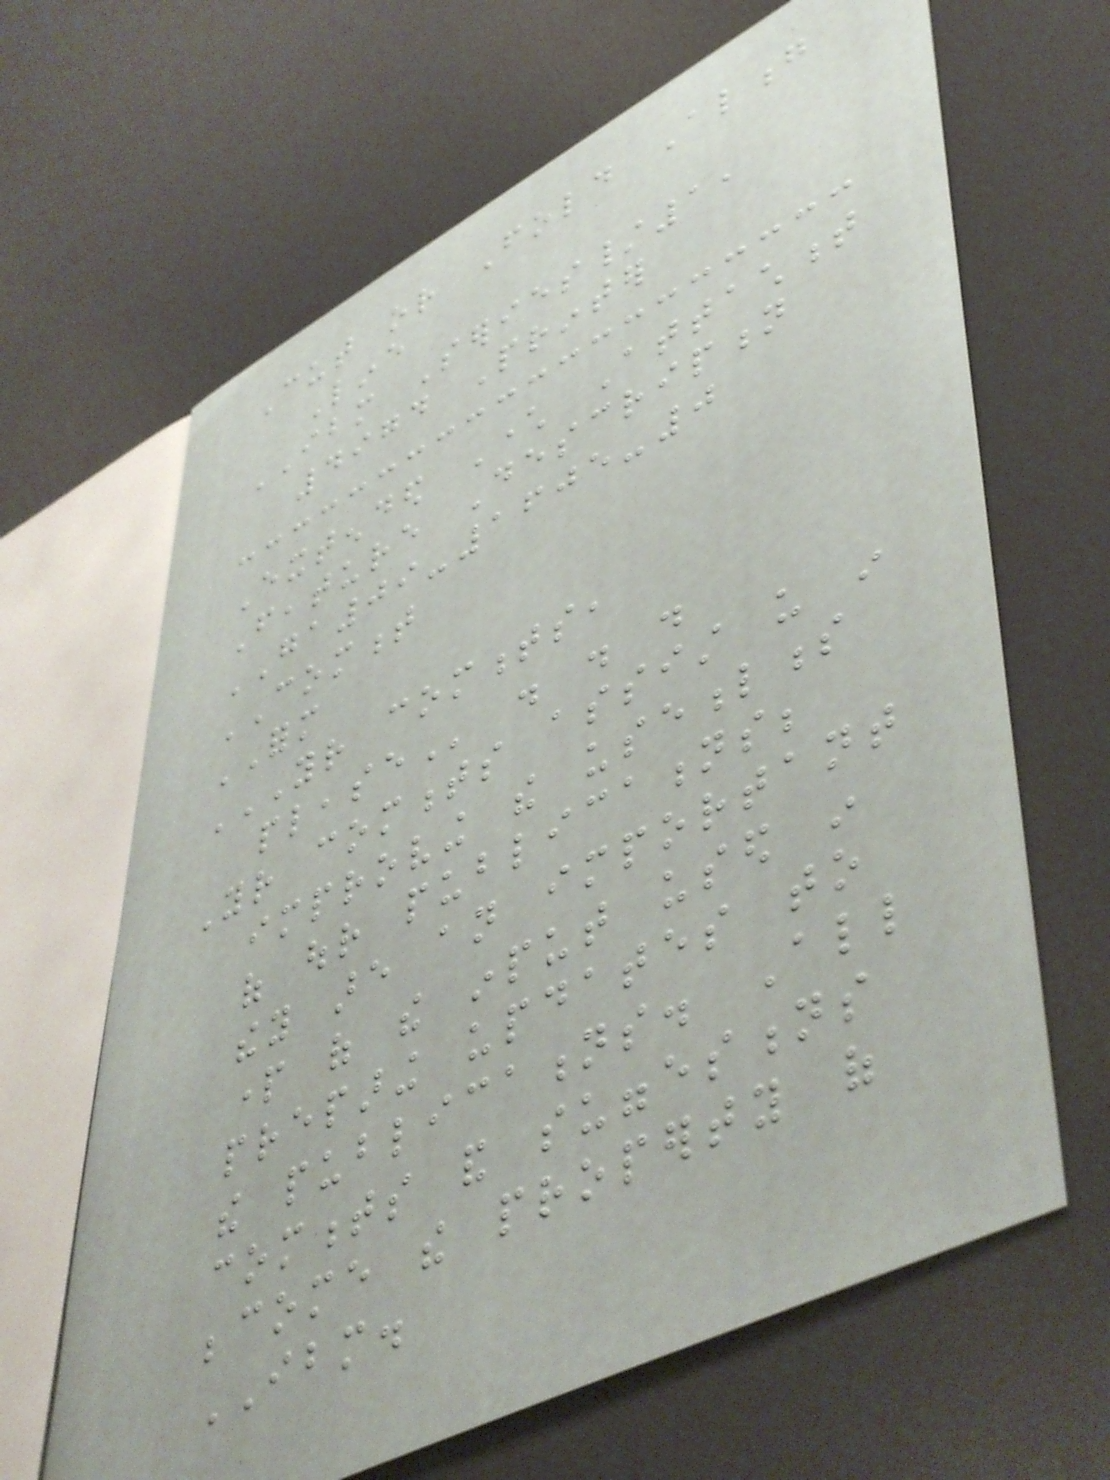Cut or Fold Along
Line
IBM Series/1,
4974 Printer
Extended Character Attachment
Feature Description
GA09-1605-0
COMMENT
FORM
YOUR COMMENTS,
PLEASE . . .
Your comments assist us in
improving the usefulness
of our publications;
they are an important
part of the input used in
preparing updates to
the publications. All
comments and suggestions
become the property of
IBM.
